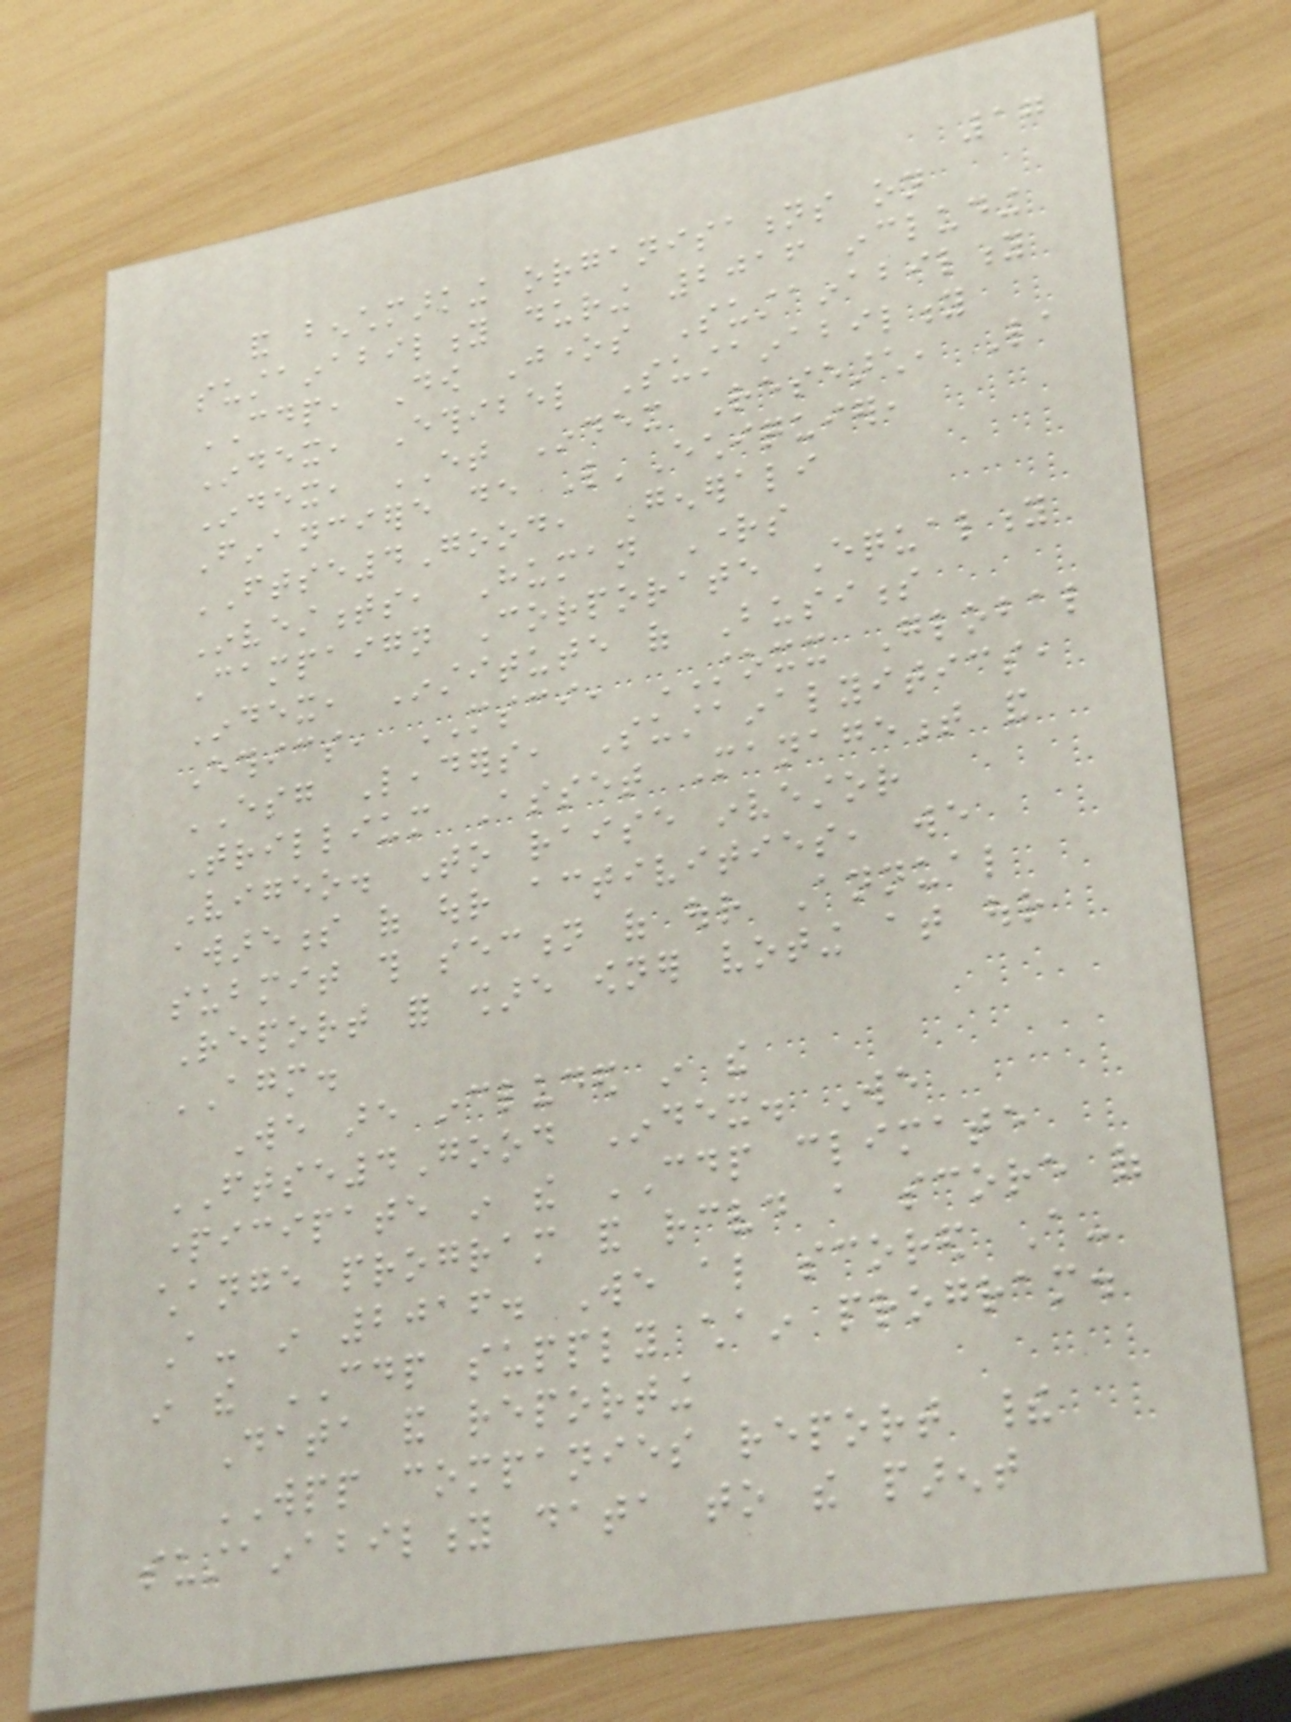17
and benchmarking organisations on
sustainability during 2016 including
CDP, Dow Jones Sustainability
Index, Ethibel Sustainability
Index, ET Index Research, La
Financiere de L'Echiquier,
FTSE4Good, Generali
Investments, Human Rights
Campaign Corporate Equality
Index, Institute of Business
Ethics, MSCI, STOXX Global
ESG Leaders, Sustainalyitics,
Trillium Asset Management and
Vigeo. To raise investor
awareness of our activities, we
submit this section of our Annual
Report for share owner voting at our
AGM.
We are included in the
FTSE4Good Index. We
participate in the CDP climate
change program and received a score of
A- in 2016. We also scored A-
in the CDP supply chain program.
Data and reporting
WPP companies report their
sustainability data to the parent
